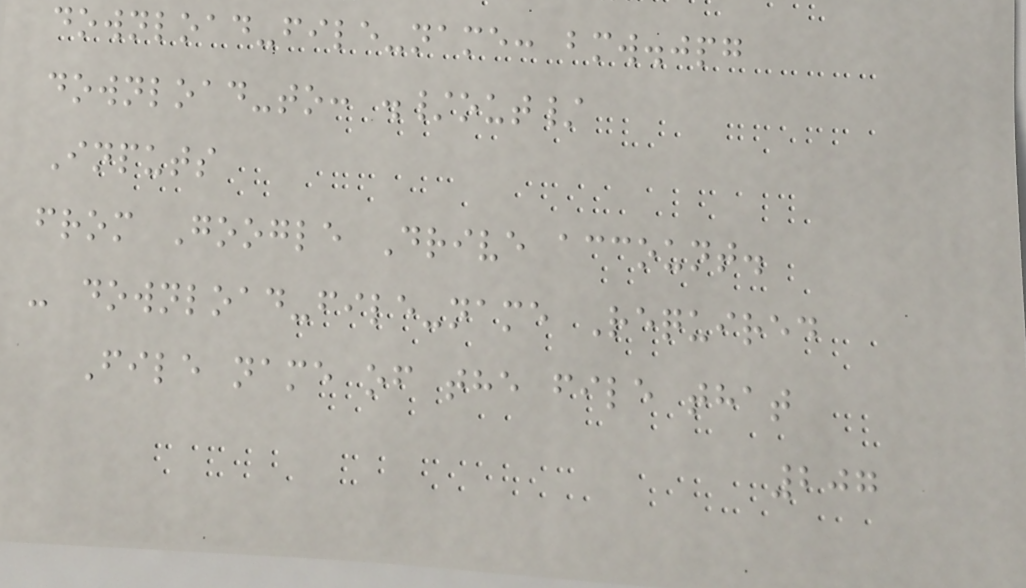download-file-name: bmw.jpg
download-to: ./out/
Inputs
from Google Drive account.
- download-file-name Required
File name of the file that
207
